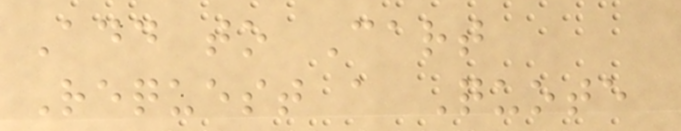Add to Cart
Request a Quote
